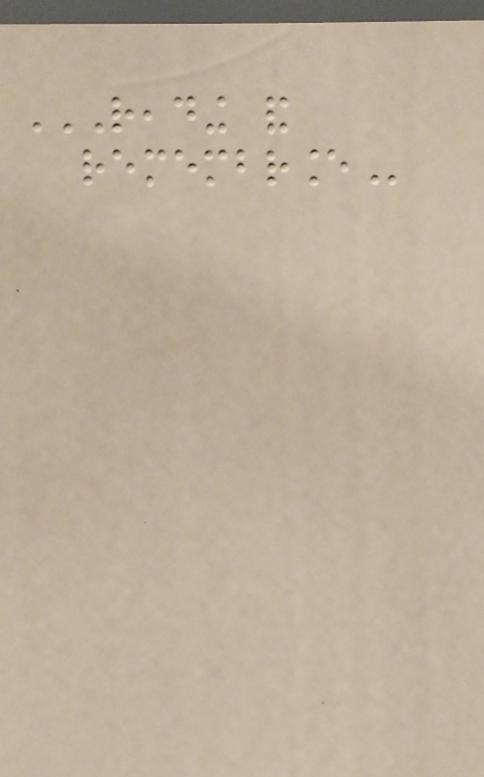READING AND
REMEMBRANCE
